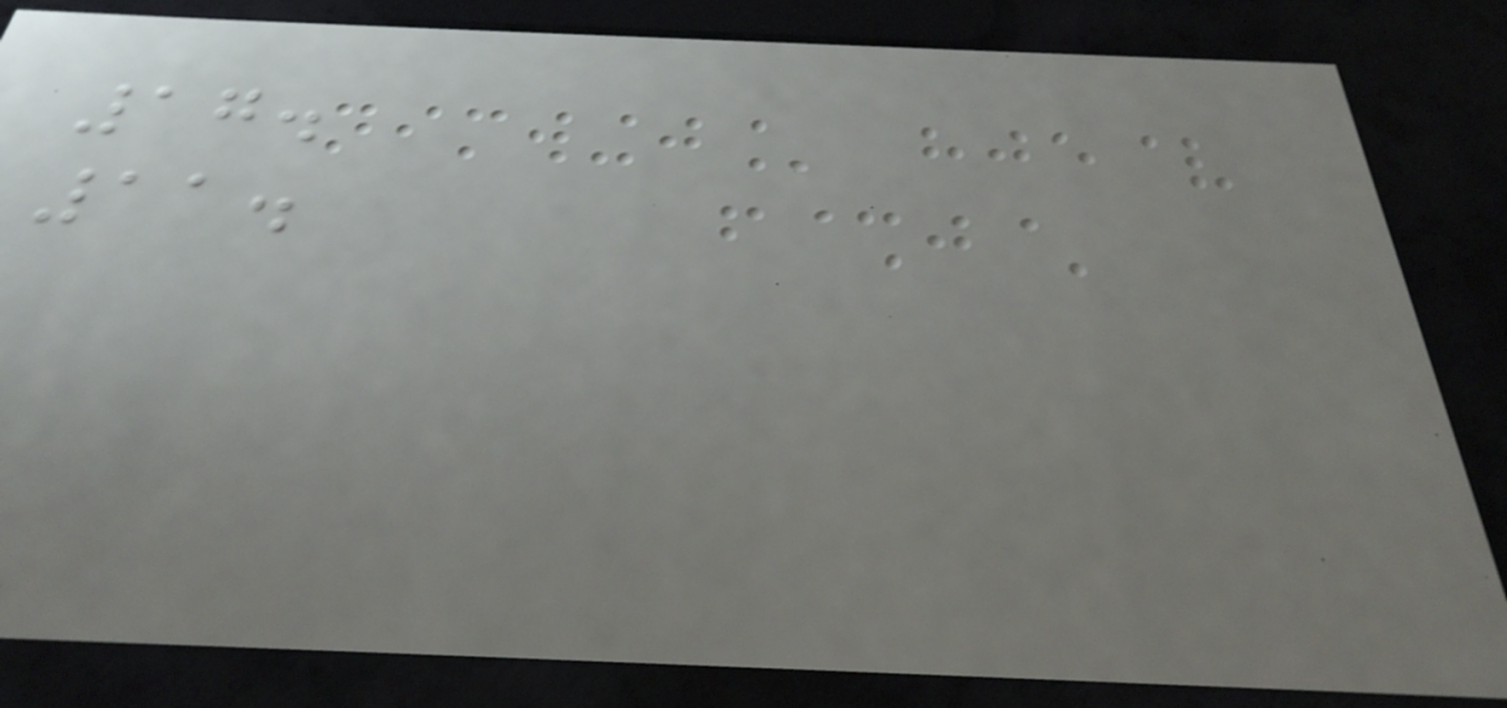17.
11.
